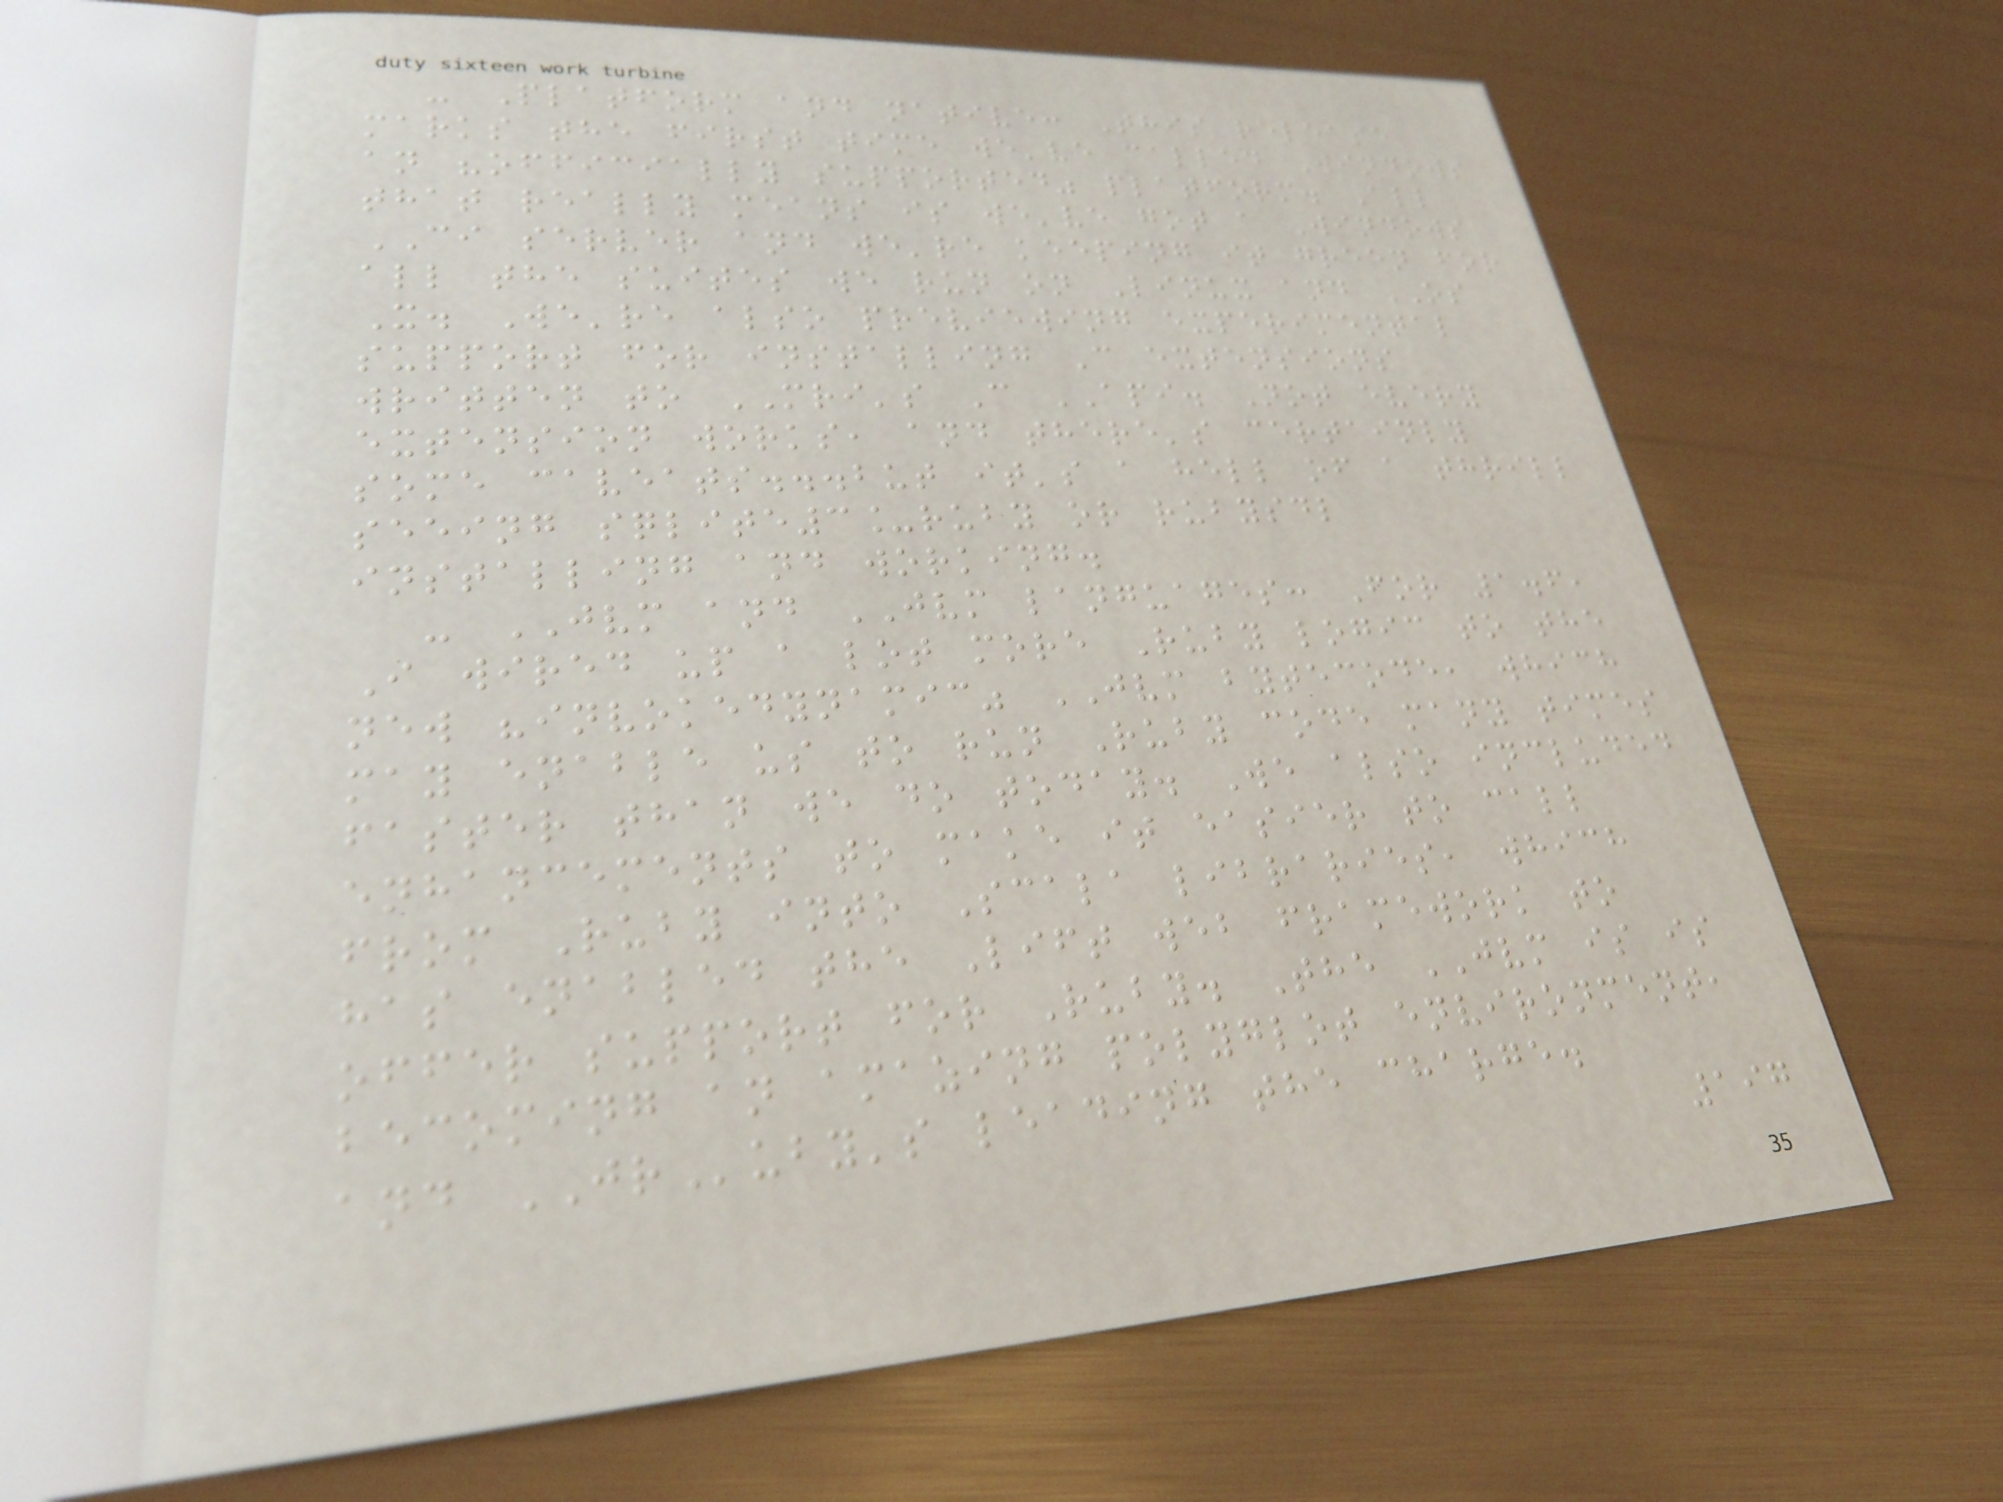- Platform and native: This release
marks the first time we've called Windows
an "officially supported" platform. All
that really means is we've got a Windows
CI server and we're keeping it green for
all the suites we run on Linux and OS
X. We're also previewing experimental
support for installing C extensions
written to MRI's C API. Not every
extension works, and there's certainly
some caveats...but it's a hell of a thrill
seeing sqlite3_ruby or rubysdl
installing and working.
- JVM and JVM languages: For 1.6,
I wired up a lot more Ruby logic to the
new "invokedynamic" JVM bytecode, which
may enable us to run Ruby code many times
faster than we do today. We also included
enhancements to make it easier to call
from Ruby into Scala libraries, which
has enabled the Lift web framework to
offer support for Ruby. The JVM is is
becoming an amazing polyglot environment,
and JRuby's leading the charge.
197
